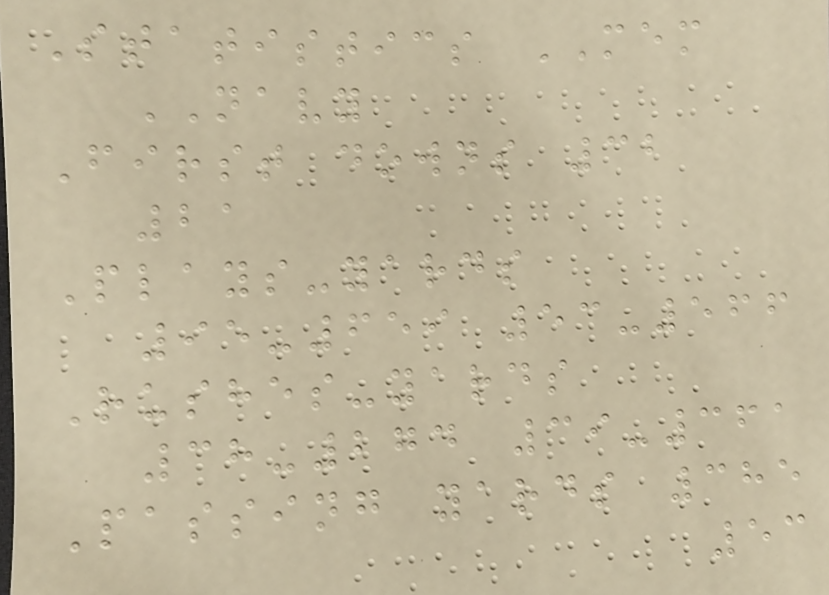Statistics MEM
NAVY
First downs 32
21
Plays-yards
95-659 53-566
Rushes-yards
38-274 39-361
Passing yards 385
53
